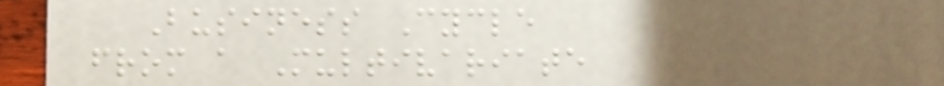Business Cycle
from a Multivariate
